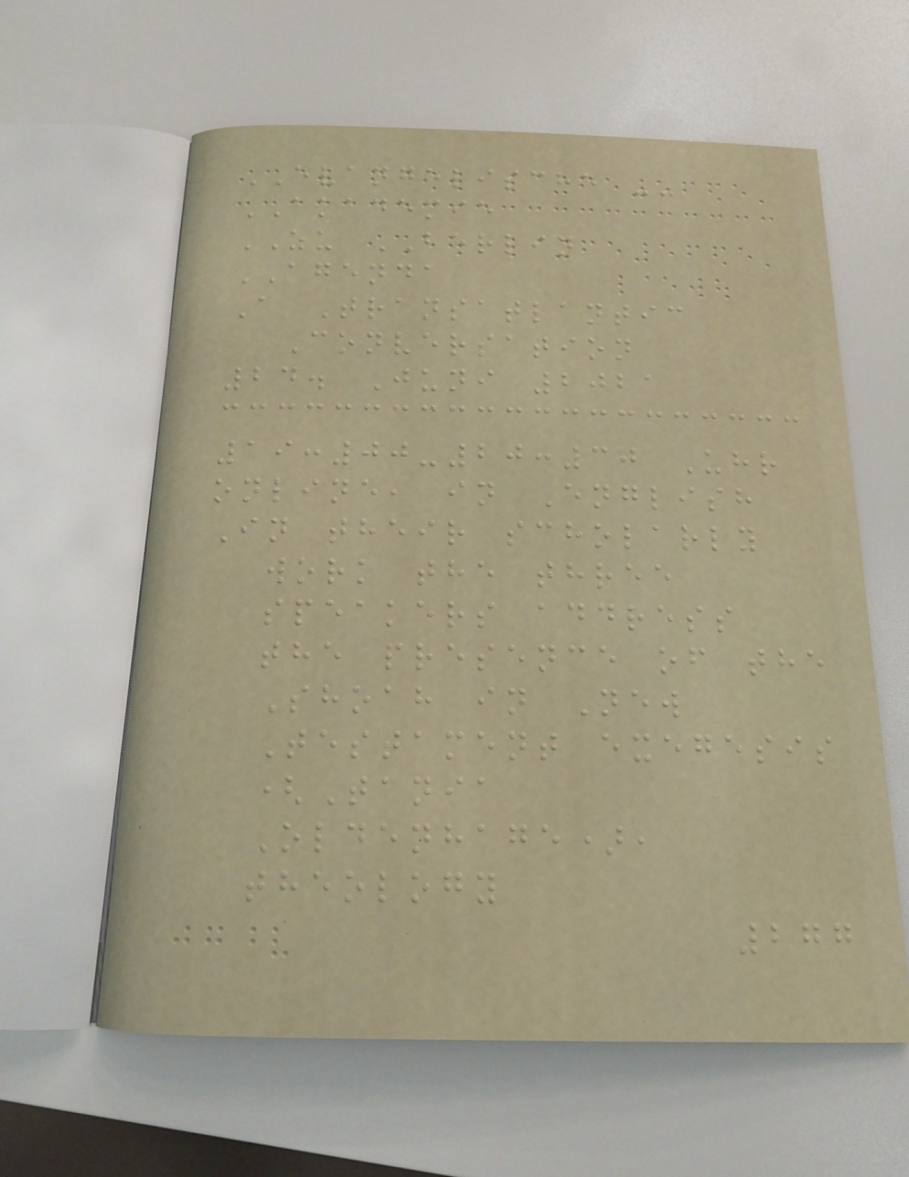EVANGELISCHE --
AKADEMIE
ZU BERLIN
AGENDA
A Transatlantic
Conversation
24. Juni 2021
19:00-20:30 Uhr
online, in English
In their scholarly
work the three
speakers address
the presence of the
Shoah in New
Testament exegesis
(Tania
Oldenhage),
theology
277
